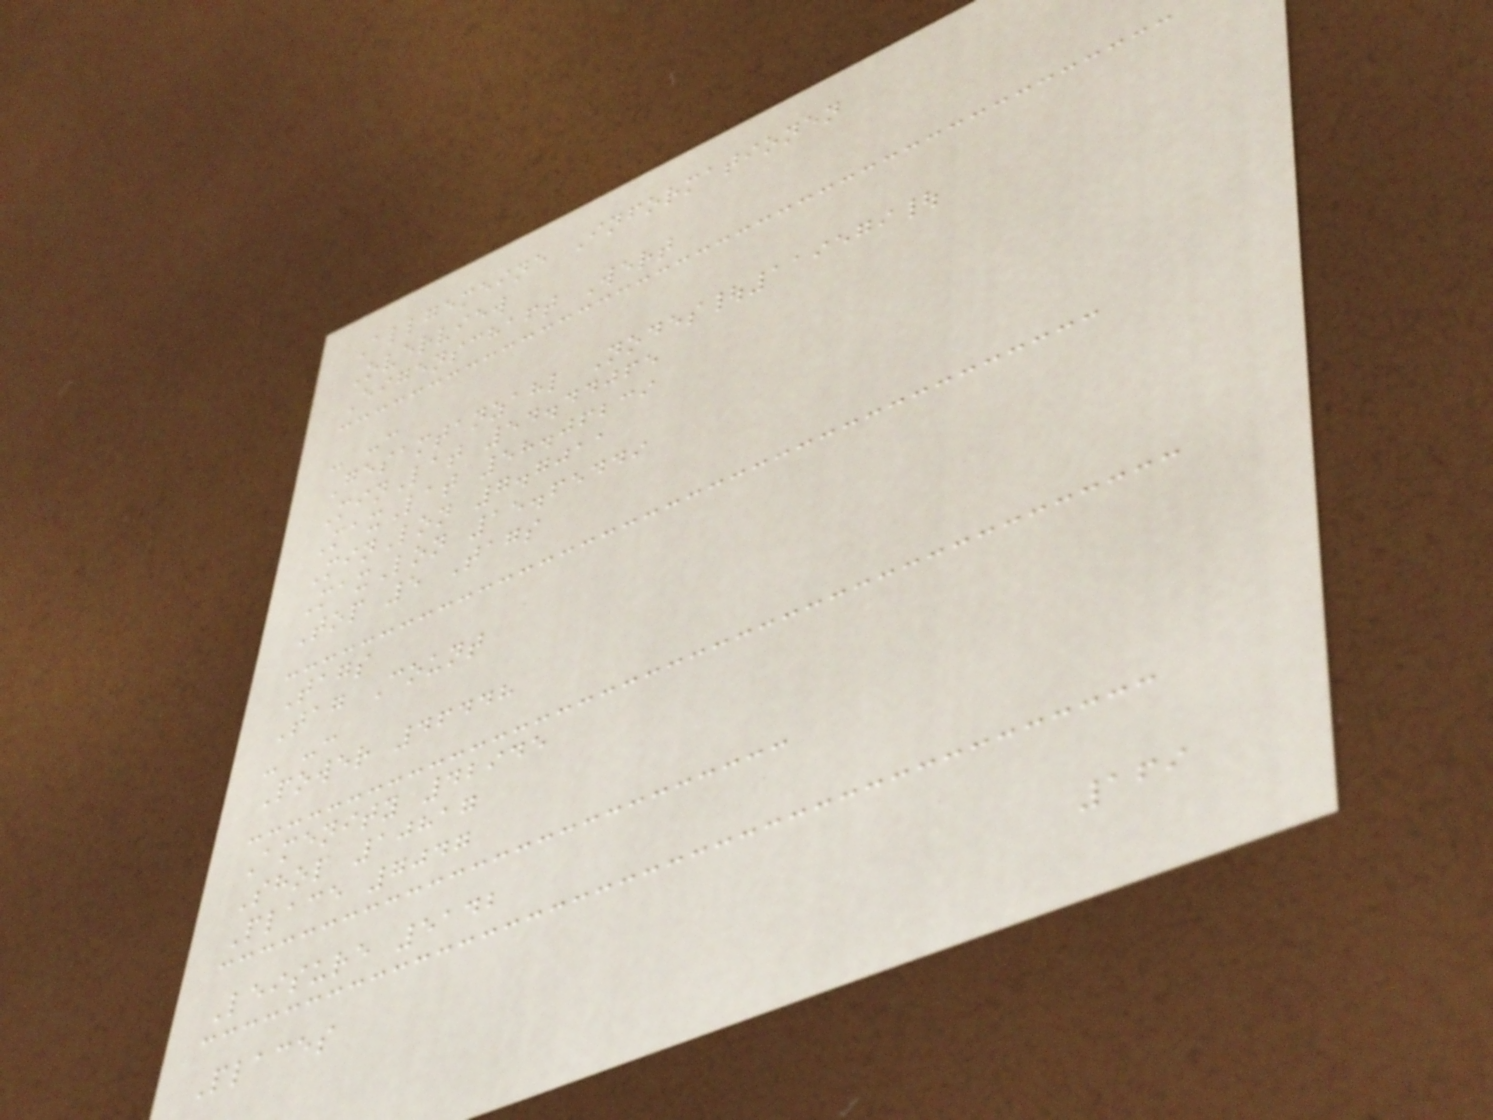Allgemeine Informationen
Overview
Eigenschaft Wert
- -:
Gesamtanzahl Nodes|119579|
MinLat 54.44065
MaxLat 58.06239
MinLon 7.7011
MaxLon 15.65449
Top 5 Tags
Tags
Tag Count
- -:
Power 46448
Amenity 42945
Shop 10817
Place 7047
Leisure 5142
Places
169
